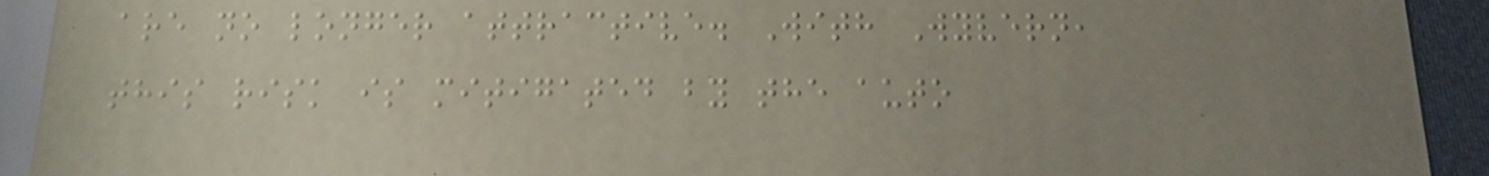are no longer attractive. With Wyvern,
this risk is mitigated by the auto
